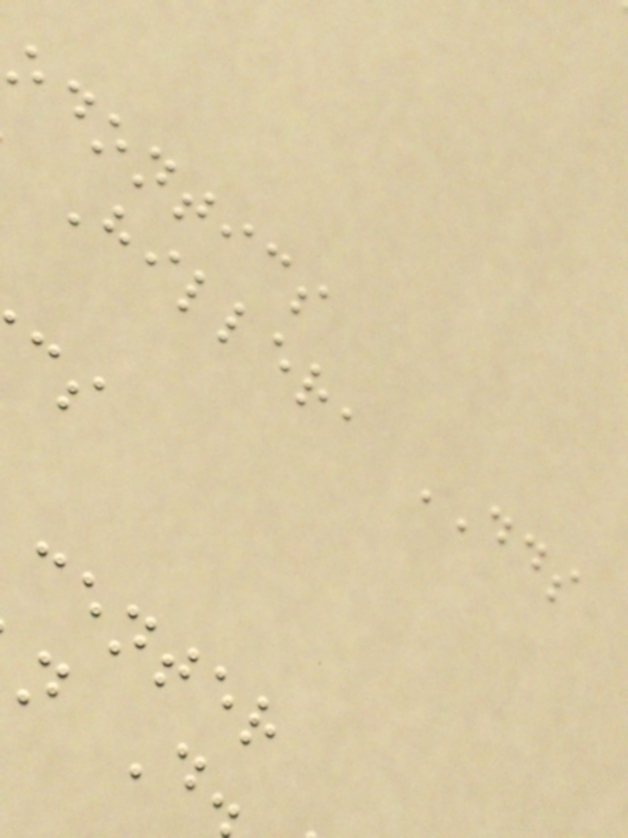odontics
Hiller, DDS
center
